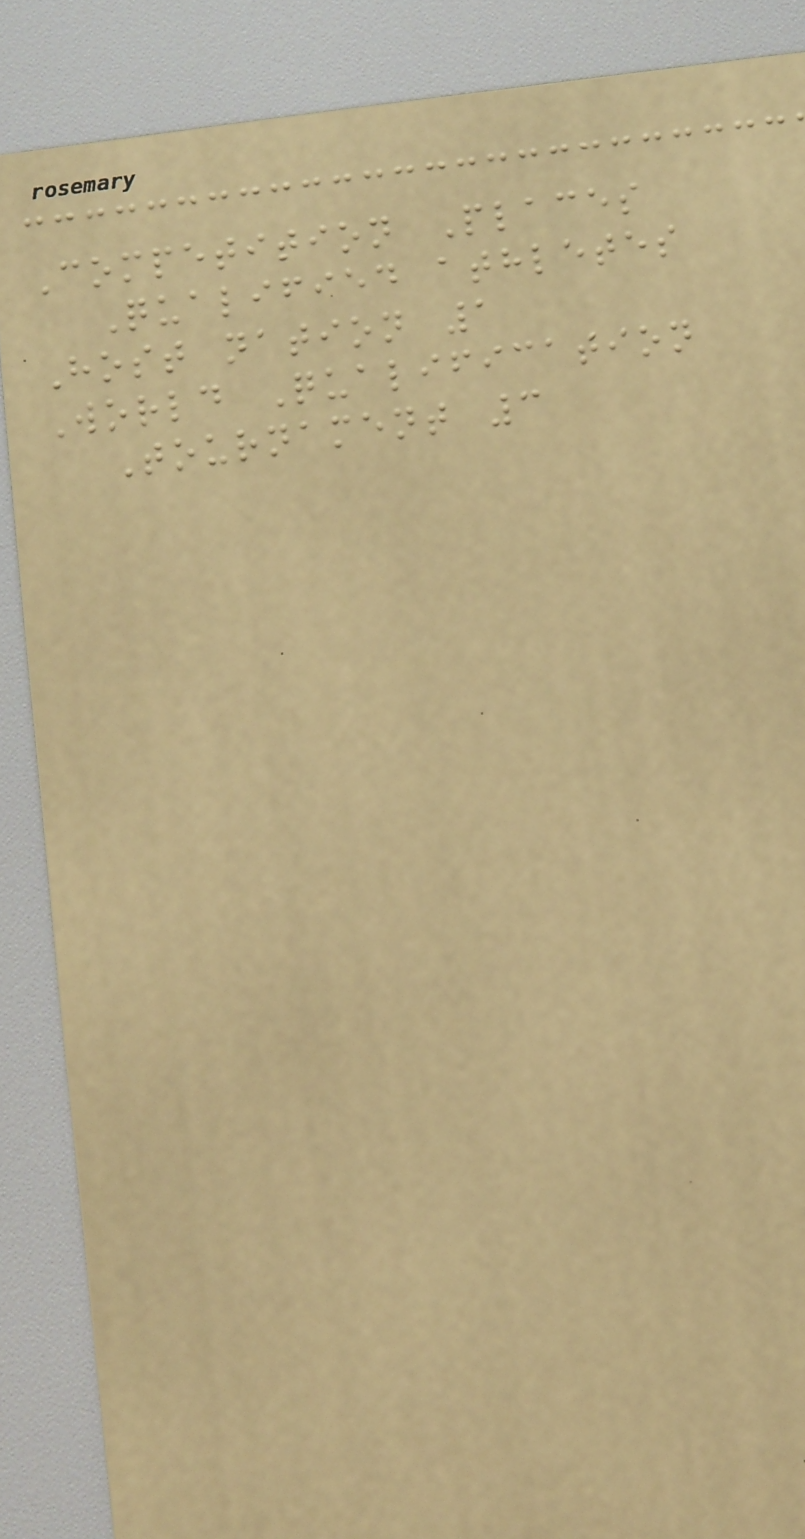Competition Places
Qualified athletes
Host nation 1
World Qualification
Tournament 3
